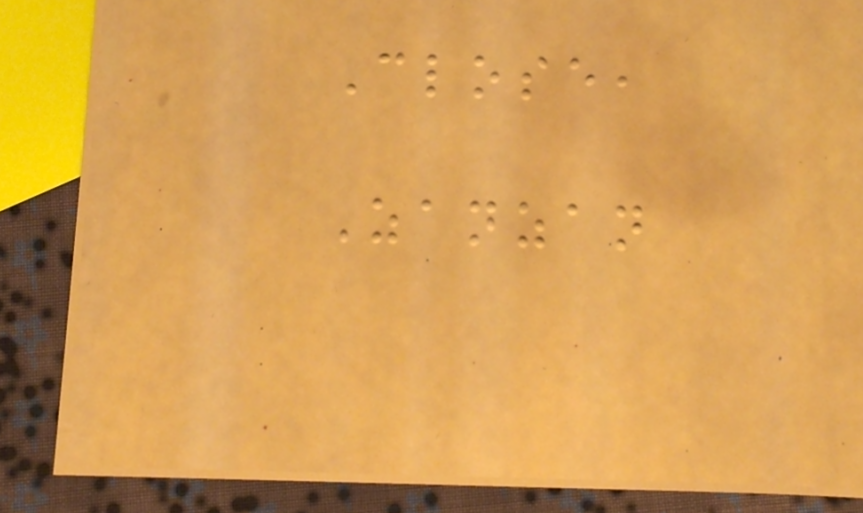Close,
Zanzan
